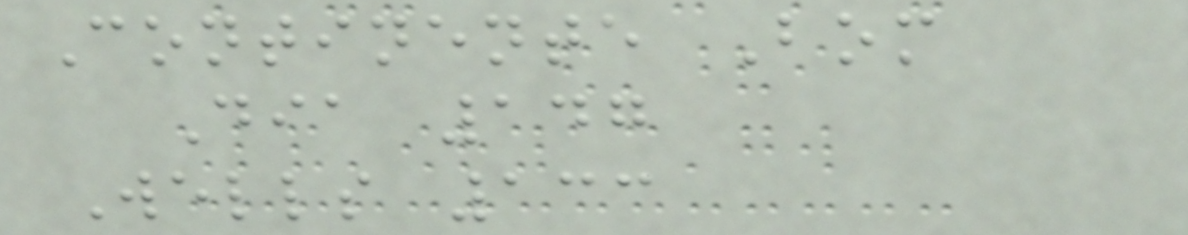Continente Bom
Dia 147
Wells 133
